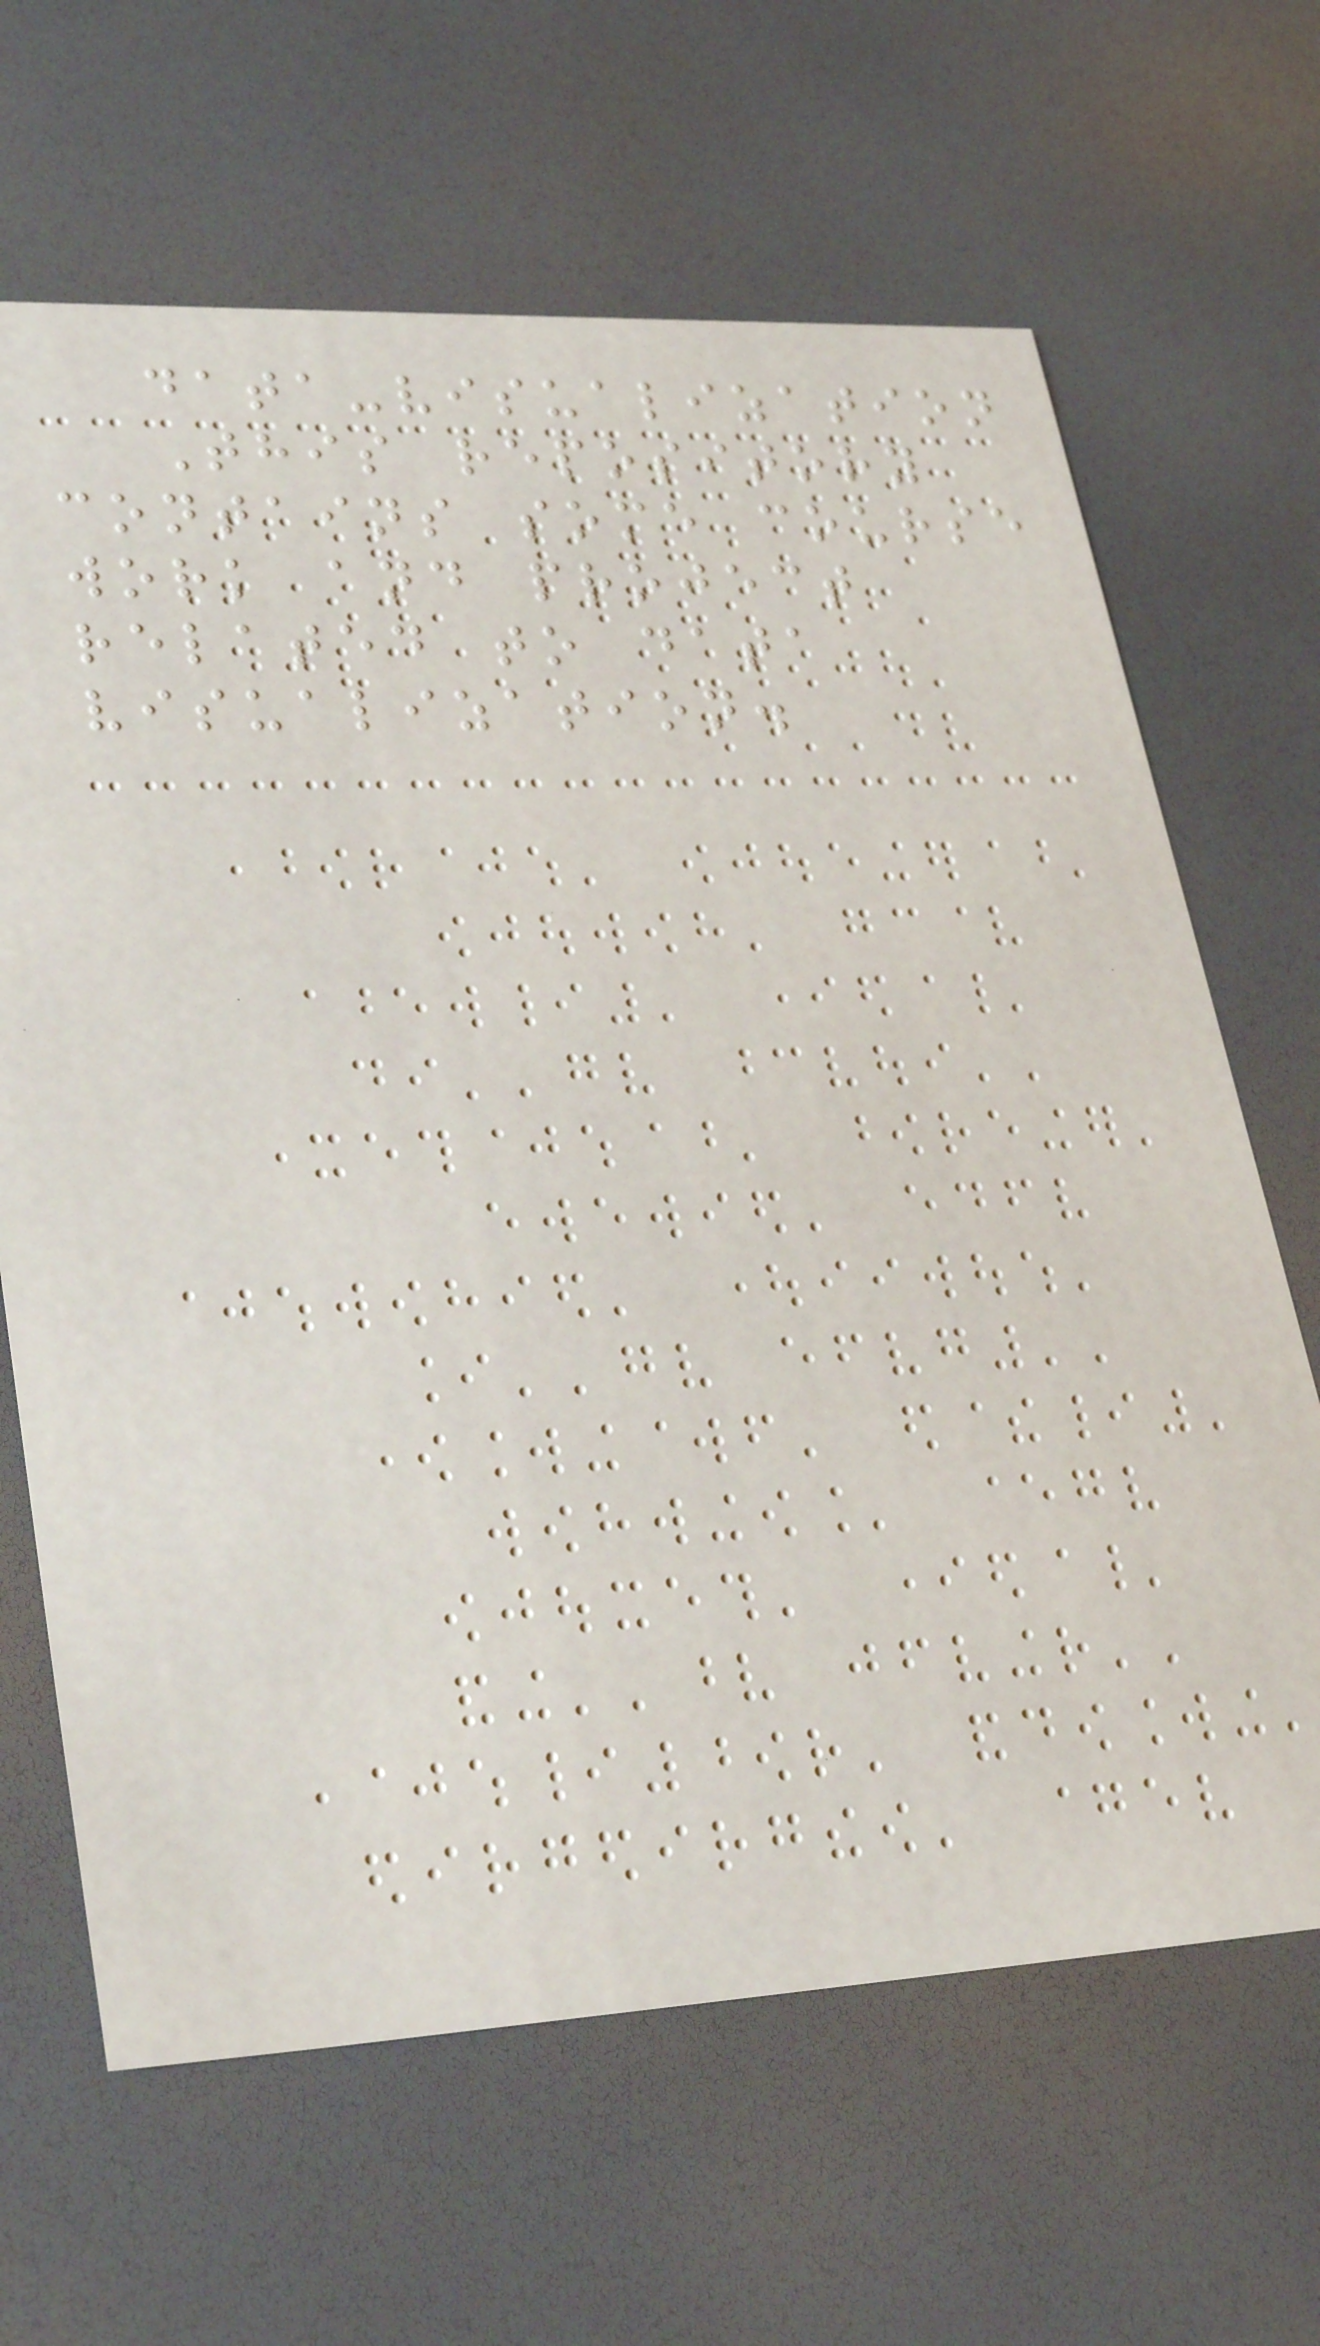data-visualization
This repository
contains some course
work and project
related to data
visualization.
